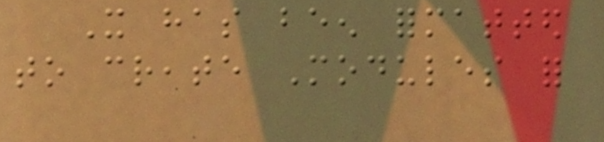It has been formatted
to create Modules for
